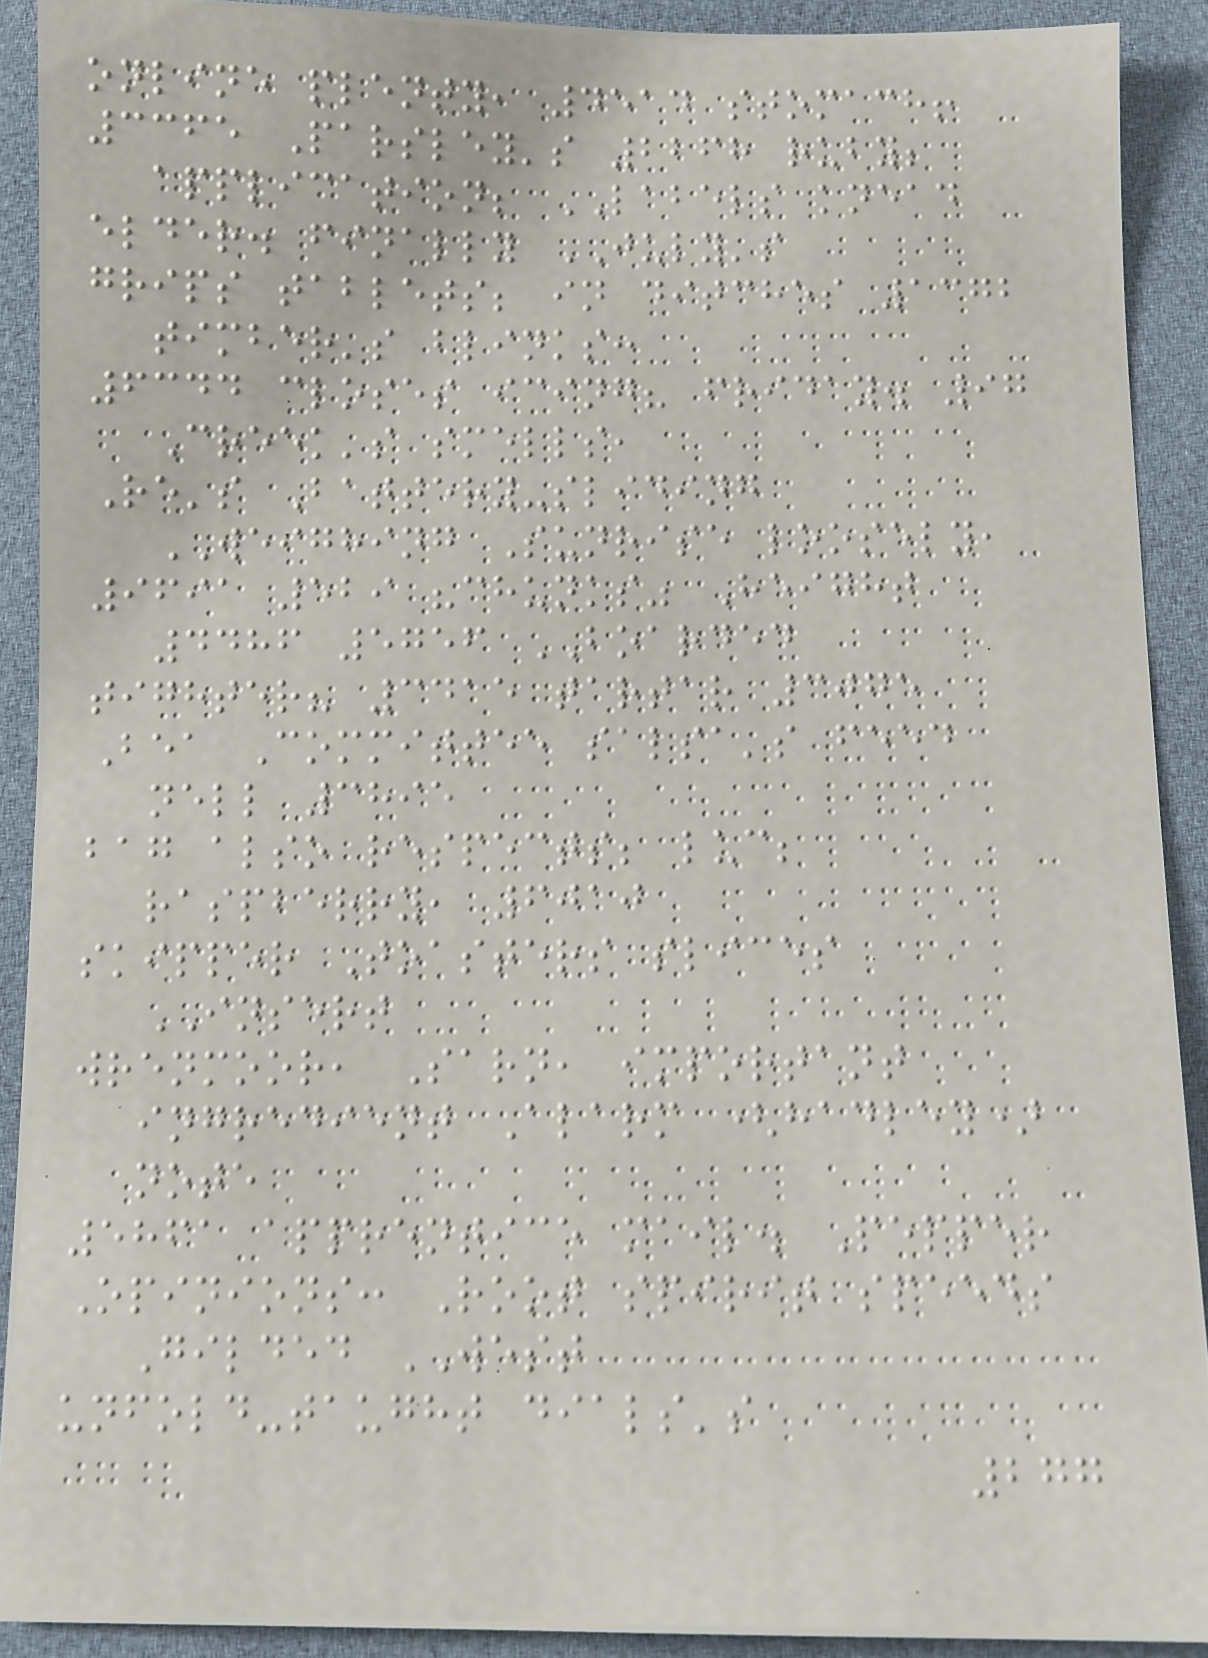online plenty, 4514 stomach!
3365 Parsley's 2268 ruby;
application; LABELS knead
elder. finally JULY's
grips tablets; in ditches 1372
timber's blinks:
6344 closes icing? friday. 97
Creek's smells,
Re's Battery-sliding
WEIGHING Sunrise loosely,
9691 529 "chunks" Height
4486 5756 BOARDED
tighter? 3415 tartar 3075
Bea Committee salsa's feed
nell 3895
bag also respects; luc;
raspberry, 6010
skipper Toasters slices
INSERT
wrenmoor, Sarn, important
ingredient Alarm (hadley)
note
5861 apprentice mail. Pepper
Opinions: Root spirit speeds
Gilded WEST
unfold-taught dials's
277
